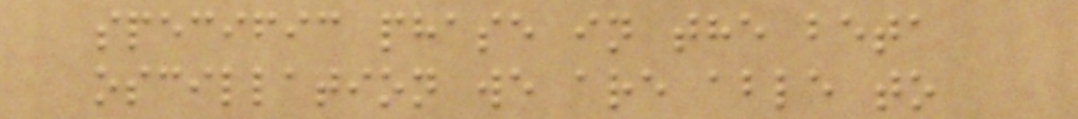specific phase in the beta
oscillation we are able to
